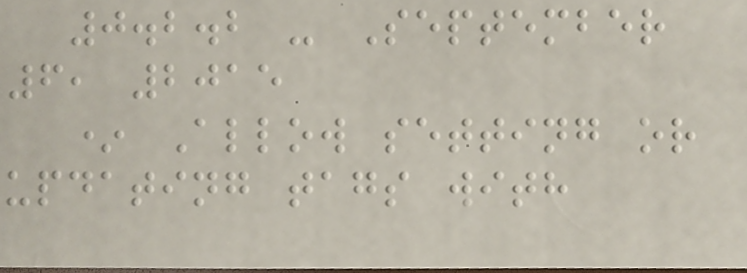0.2.2 - September
6, 2015
* Allow setting or
updating tags with
